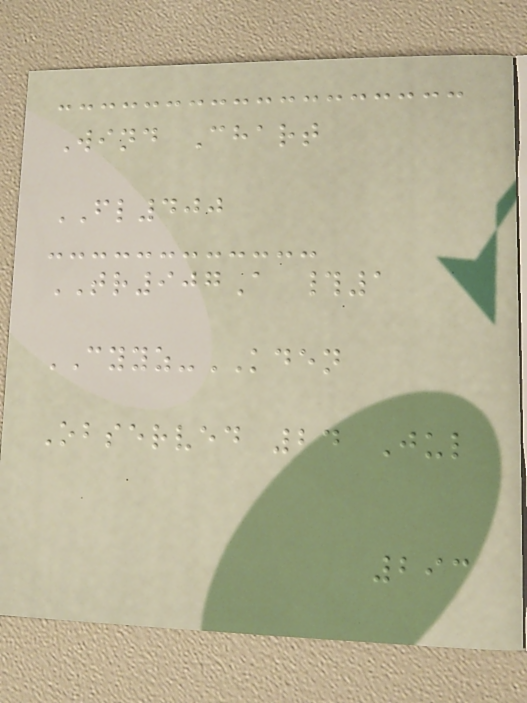Wind Chart
FL400
TR907A #1
CYYZ-KDEN
Observed 24 Jul
293
